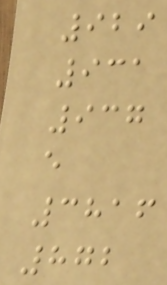929
931
937
e
3816
872
